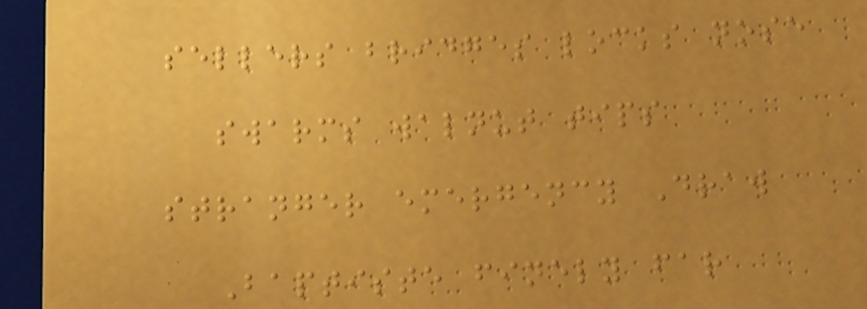sellers bridges locks nose
swarms walnut tips
stranger emergency Draw
Baptiste finely far
